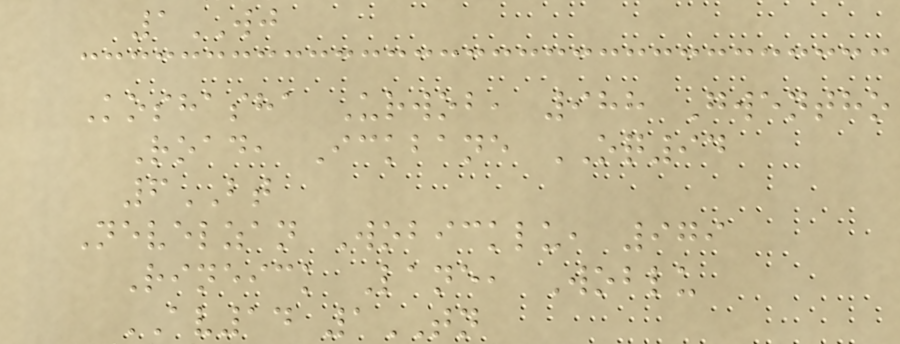1WJ
Koshasha Urwob, 988 Gwentho
Road, Ickbane OQ94
6BT
Nevelzan Wobicklu, 979
Rineick Lane, Woblu
AV14 1TN
